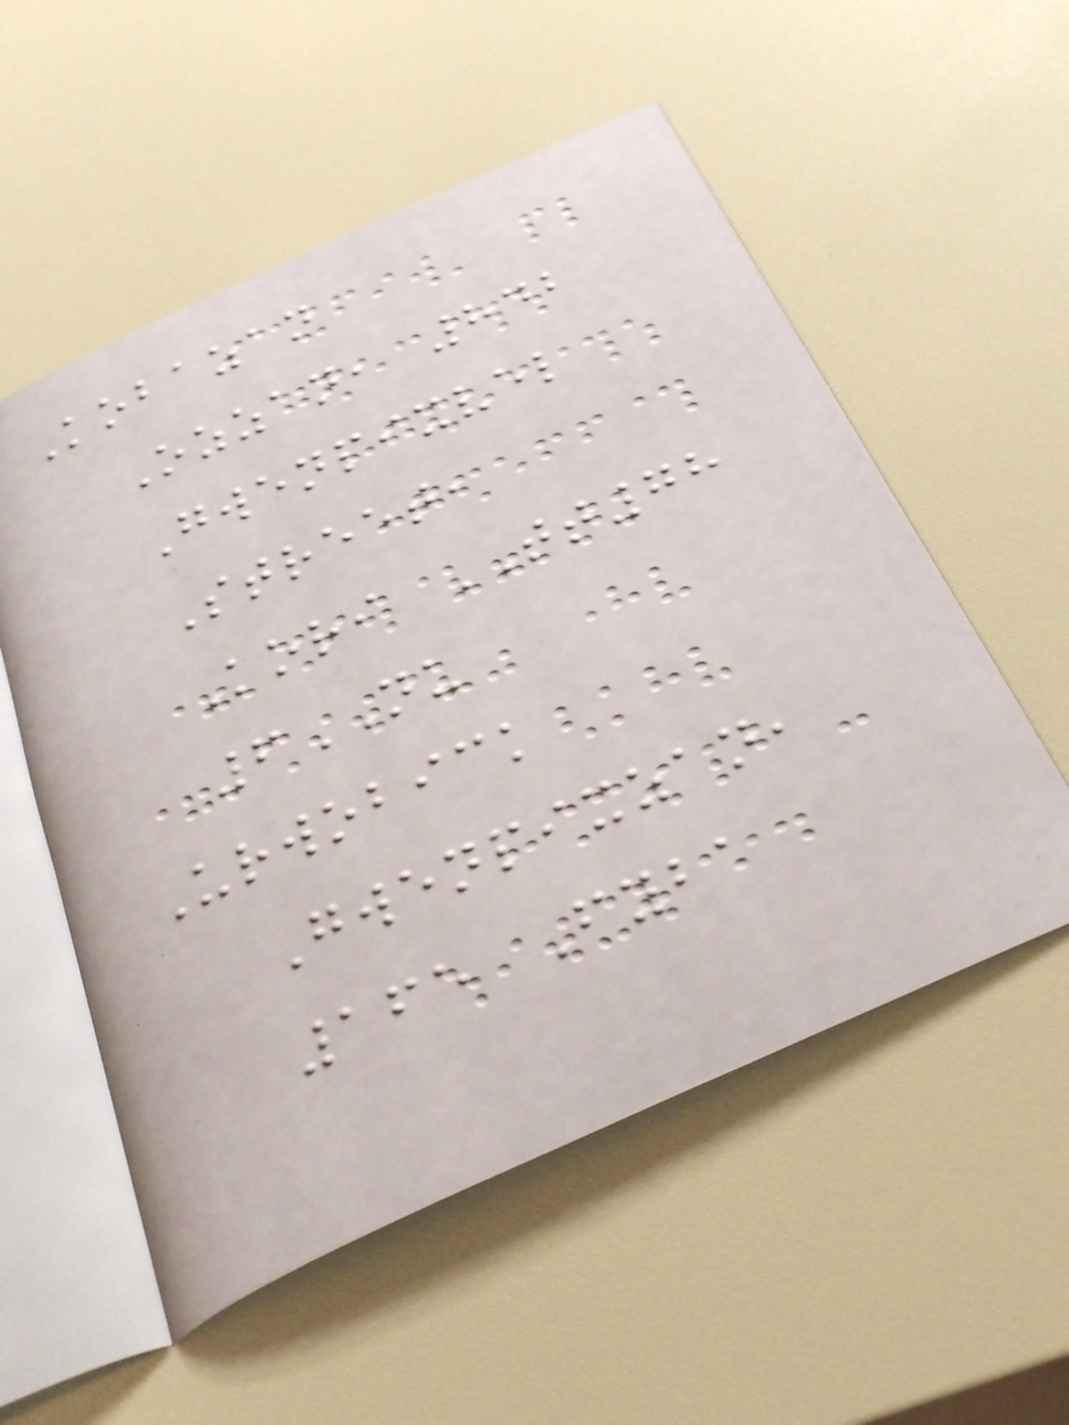Kobazan
Ozzan, 842
Gwenpixvel
Street,
Kori TT78
6NU
Urwobick
Gwenpixzan,
165 Fyba
